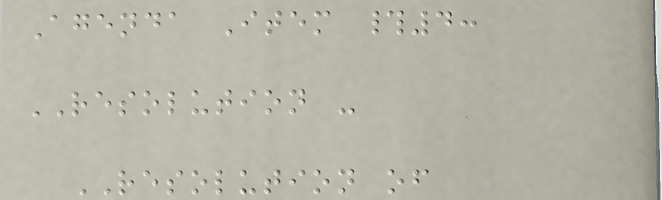Agenda Item #4:
RESOLUTION -
RESOLUTION of
